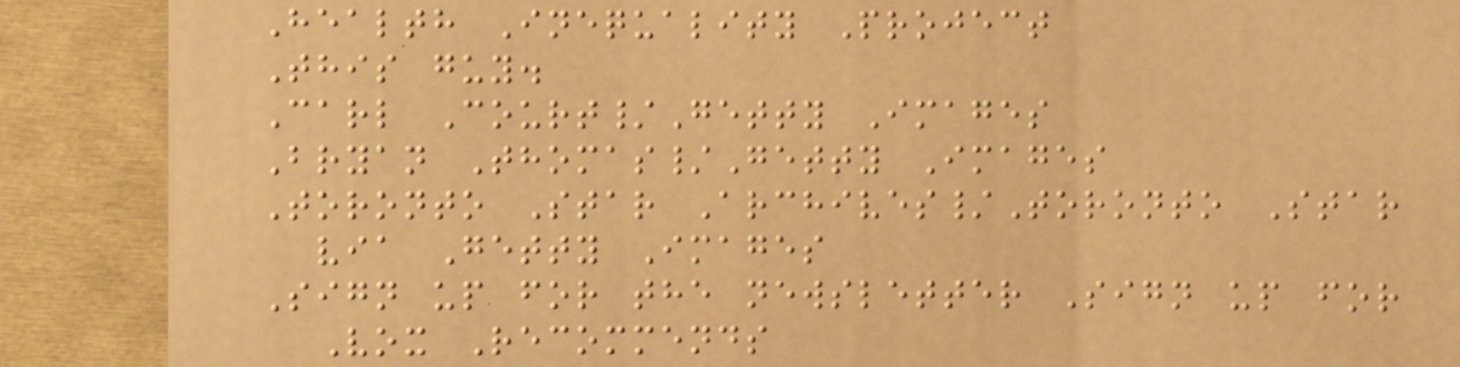Health Inequality Project
This guy.
Carl Court/Getty Images
Bryan Thomas/Getty Images
Toronto Star Archives/Toronto Star
via Getty Images
Sign up for the newsletter Sign up for
Vox Recommends
